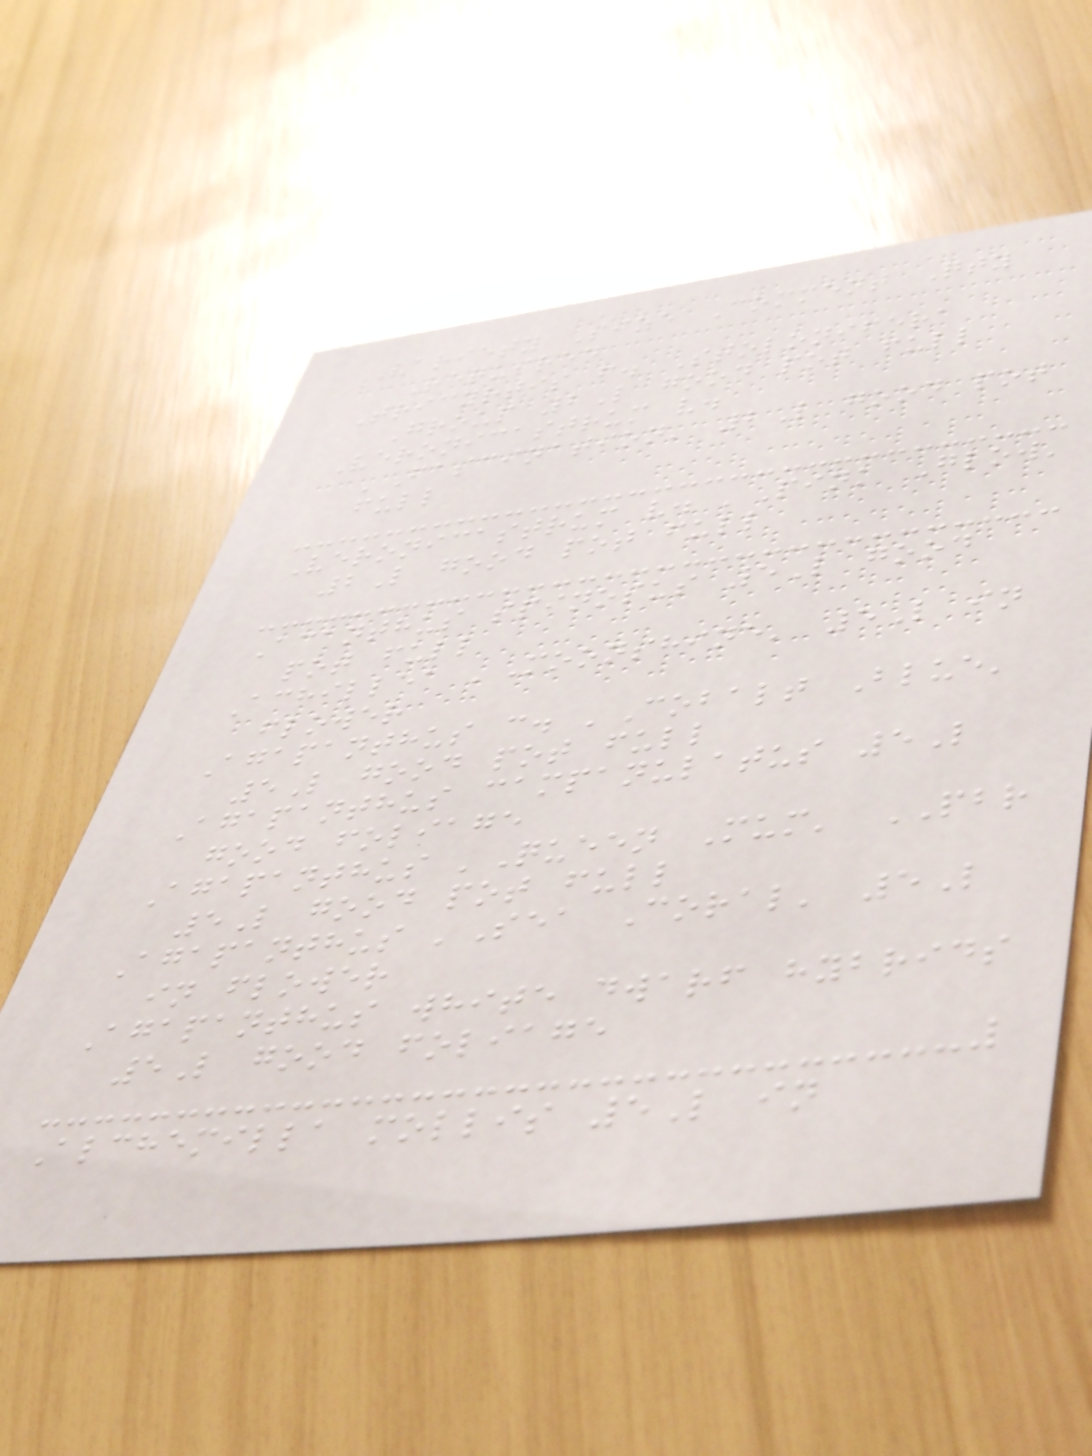Variety Size Comment Qty
Required
Tricyrtis f. Stolonifera
Group 2L good pot full
Veronicastrum v.
'Fascination' 2L good pot
full
Veronicastrum v. 'Pink Glow'
2L good pot full
Acanthus spinosus 5L good
pot full
Achillea 'Moonshine' 5L in
flower
Agapanthus c. 'Cobalt Blue'
5L good pot full
Agapanthus campanulatus 5L
good foliage
Agapanthus 'Queen Mum' PBR
5L good pot full
Agapanthus 'Sea Coral' 5L
in flower
Agapanthus white dwarf hybrids
5L good foliage
Alchemilla mollis 5L in
